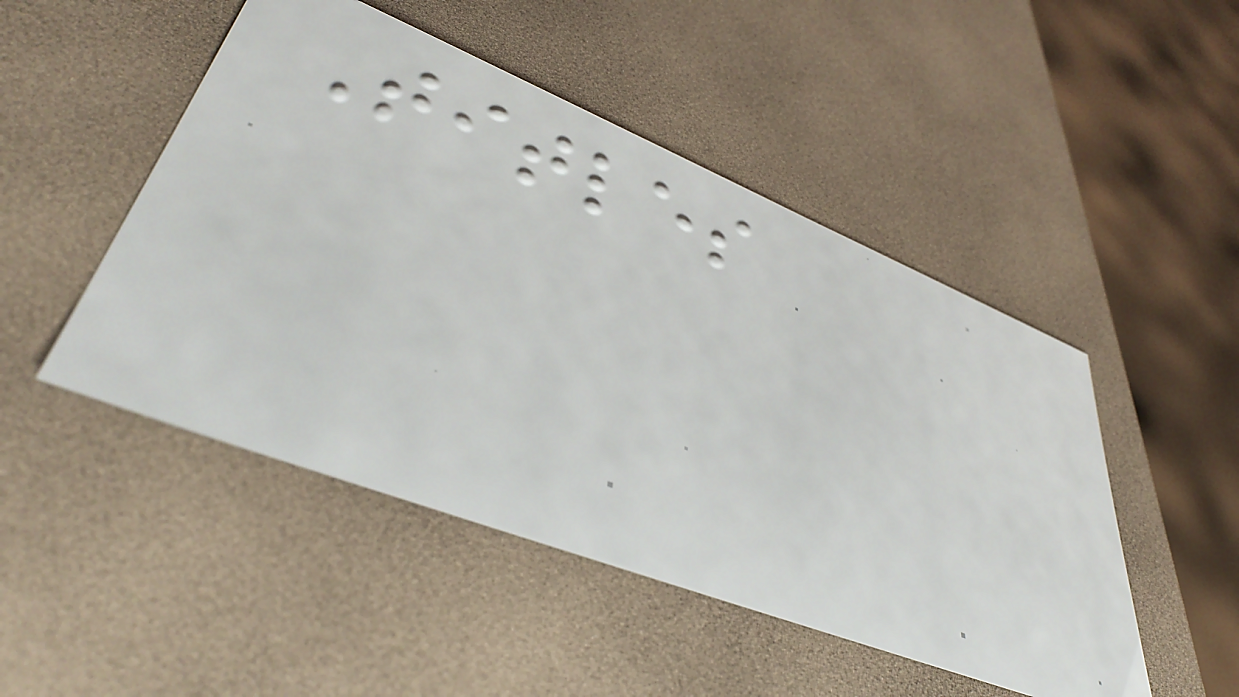Titles
